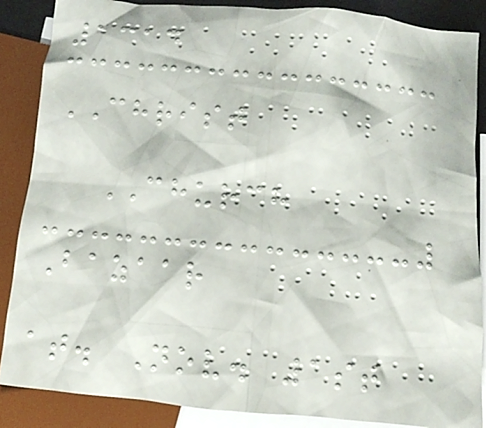1314
CHRIST
CHURCH
Bazaar
at. Nov. 1st
